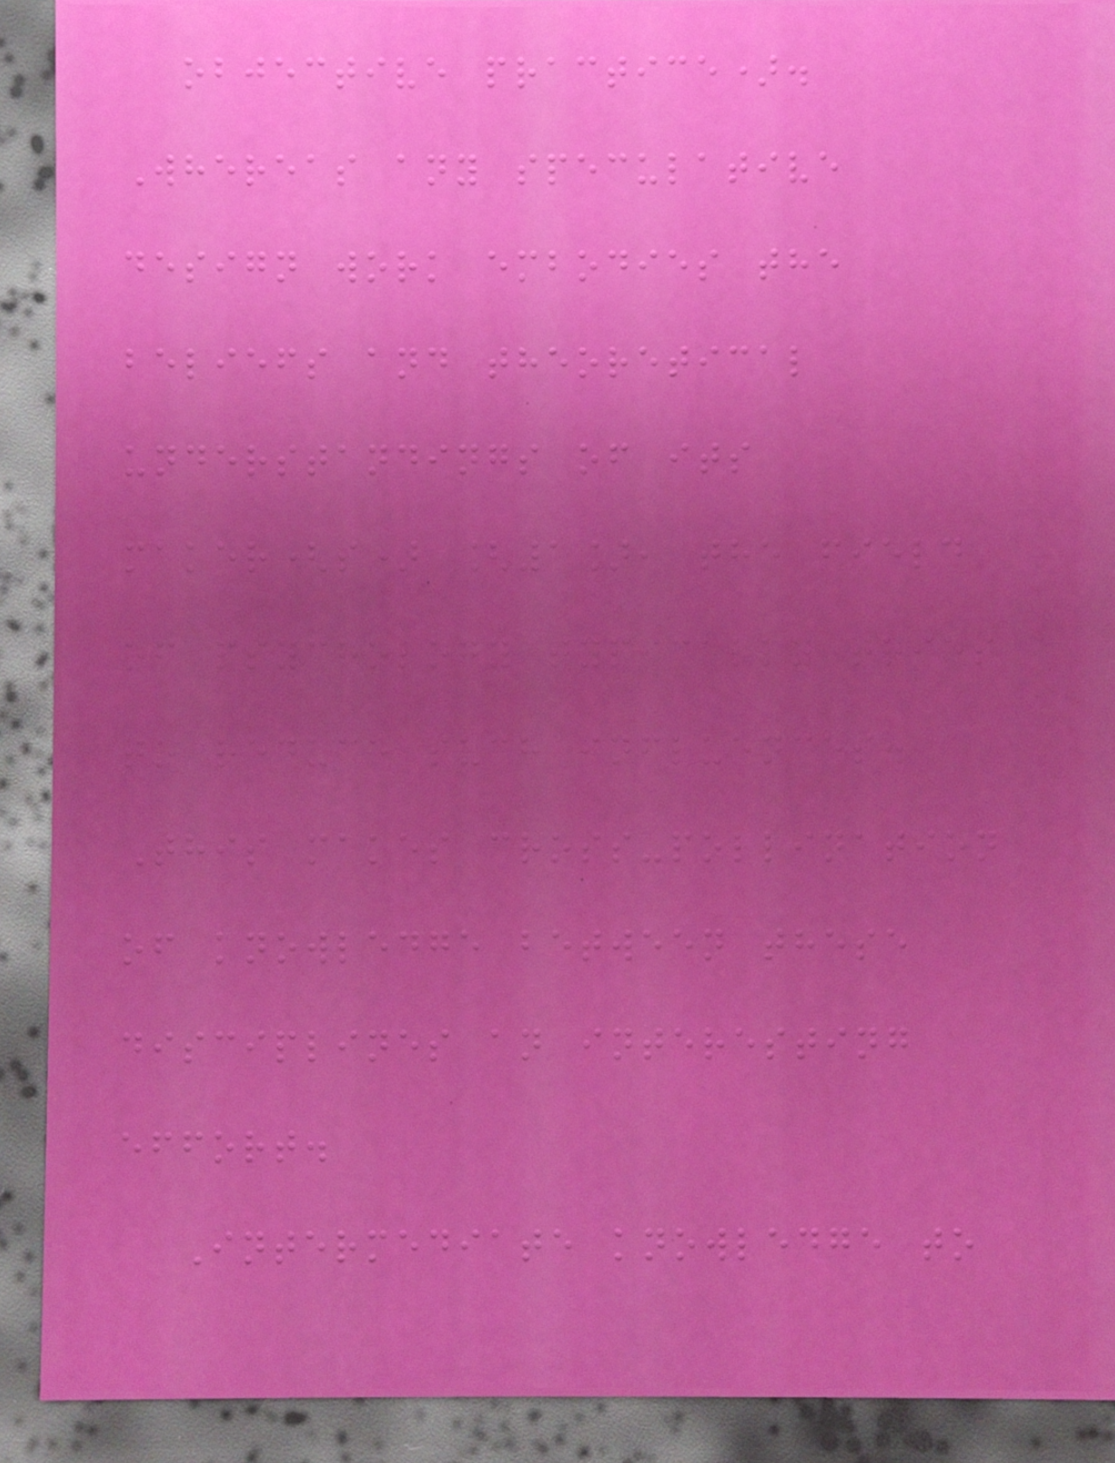objective practice).
Whereas any speculative
design work embodies the
beliefs and theoretical
understandings of its
maker(s) [1], the field
of psychology typically tries
to reduce such influences.
This makes cross-pollination
of knowledge between these
disciplines an interesting
effort.
Intermediate knowledge to
